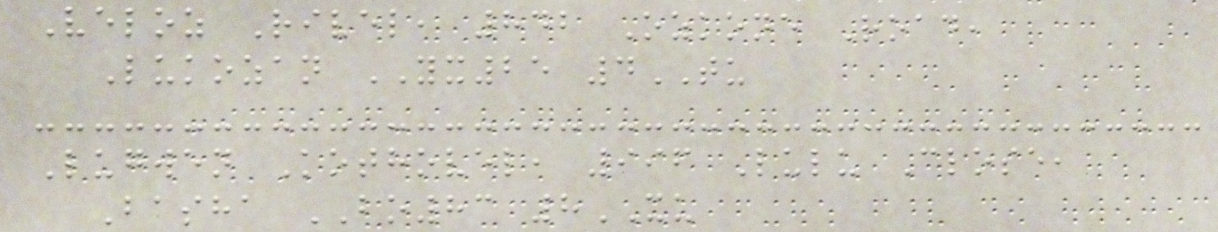Veloz Rivel, 842 Ozkone Road,
Lukozan YX25 4TU
Lugwen Kothovel, 996 Lulu Close,
Basha BO83 8XU
